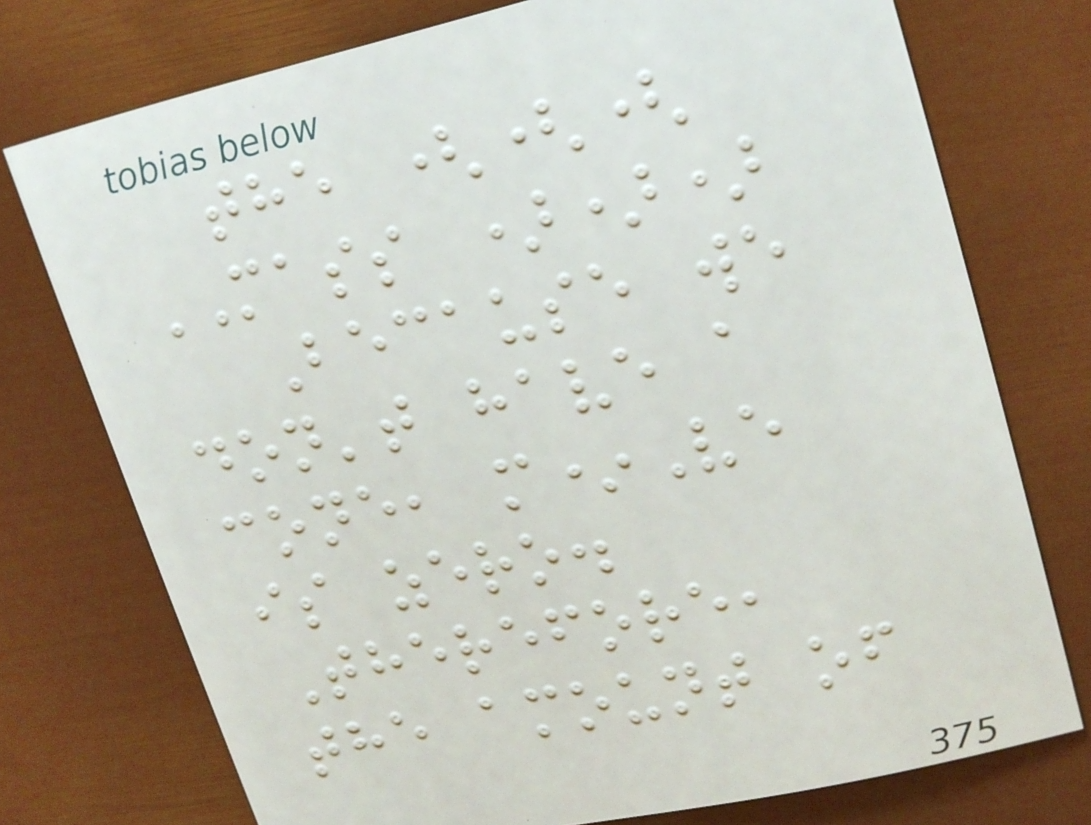the (((
MASS )))
Because we
don't have a
cone, m*Ve
is zero.
Therefore,
the amount of
